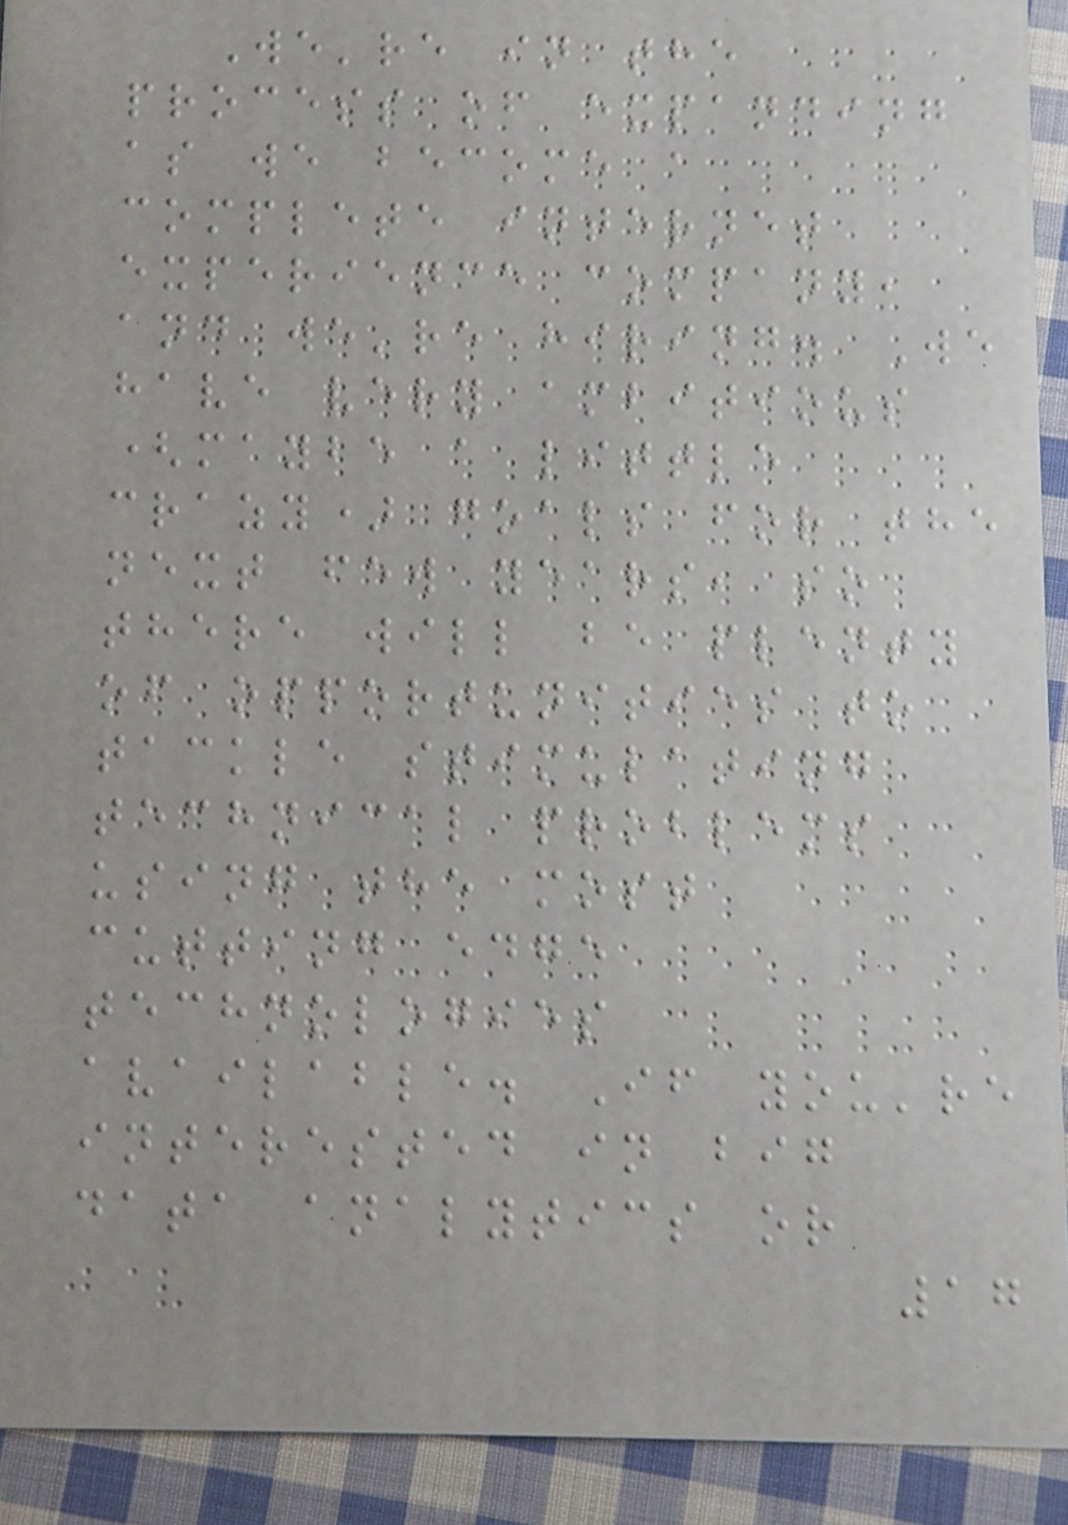We're in the
process of expanding
as we become a
complete internet
experience company,
and we're hiring. We
have very ambitious
(maybe a little
crazy) goals for the
next few years, so
there will be plenty
of opportunities to
tackle stimulating
technical problems
using the most
cutting edge
technologies
available. If you're
interested in big
data analytics or
17
